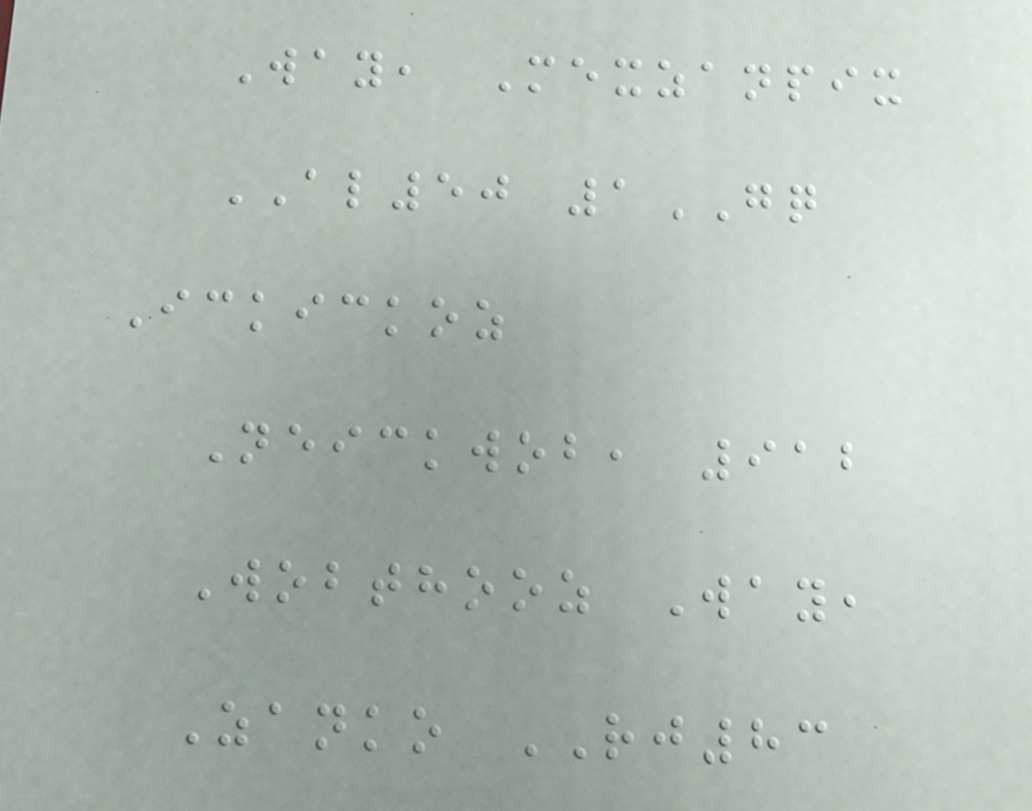Way, Mexzanpix
AL50 1GQ
Ickickoz
Neickwob, 912
Wobthooz Way,
Zanko RJ83
